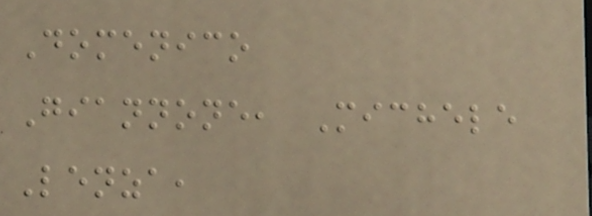Domenico
Giannone, Michele
Lenza,
